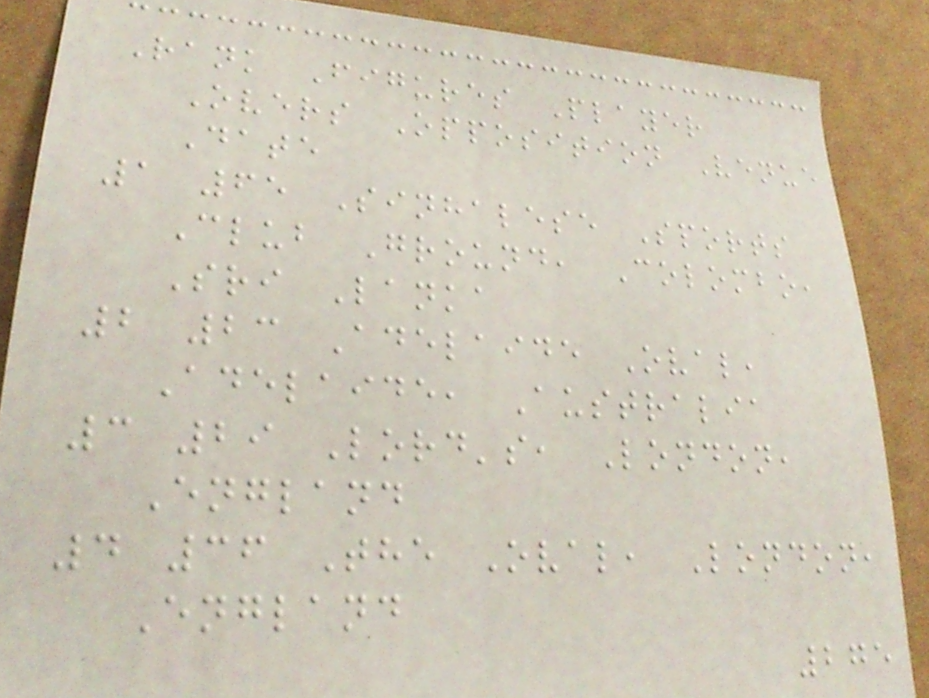Rank Figures Player
Overs Opposition Venue
Date
1 65 Sinhalese Sports
Club Ground, Colombo,
Sri Lanka
2 23 Adelaide Oval,
Adelaide, Australia
3 29 Lord's, London,
England
4 36 The Oval, London,
England
275
